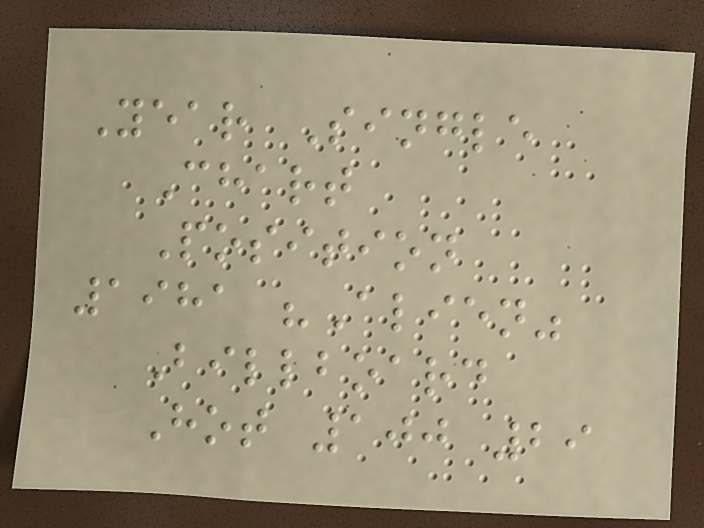Year Single
Chart
Position
1981 "Alien"
Billboard
Hot 100 29
